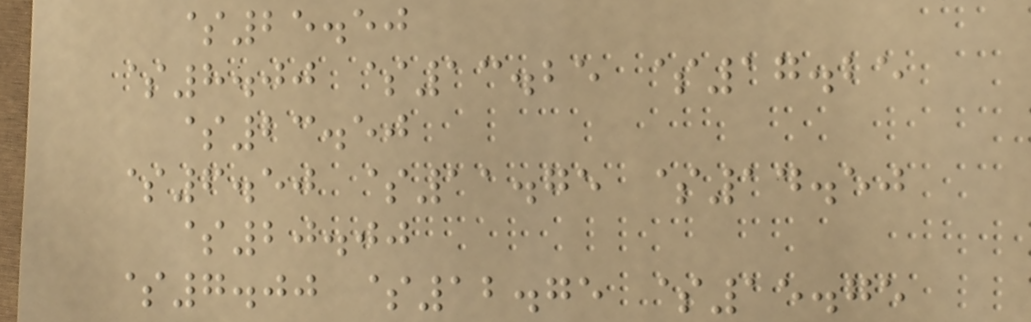$25.50
$8.00 $13.25 $17.25
$23.50
$6.50 $11.75 $14.50
$20.00
$7.00 $12.75 $15.75
